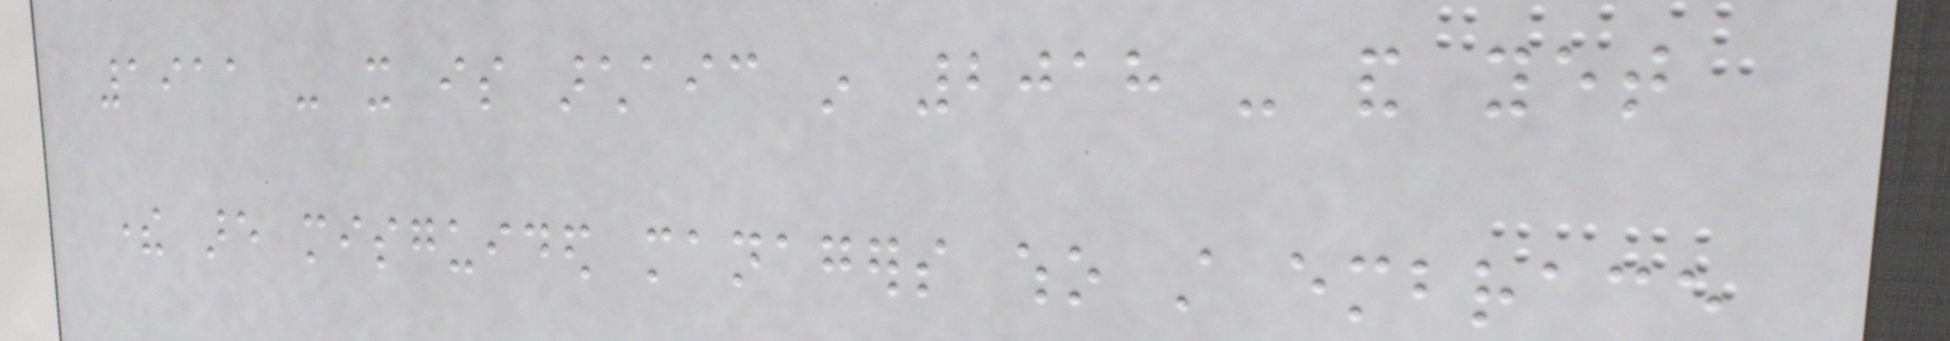1911 - it is archaic in 2018 - and yet
there are misguided managers who still embrace
